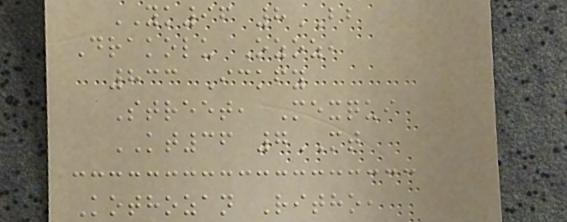YK96 8BB
Drakolu Ozoz,
833 Ickfy
Street, Mexqui
KT36 7MT
Kothozan Ritho,
